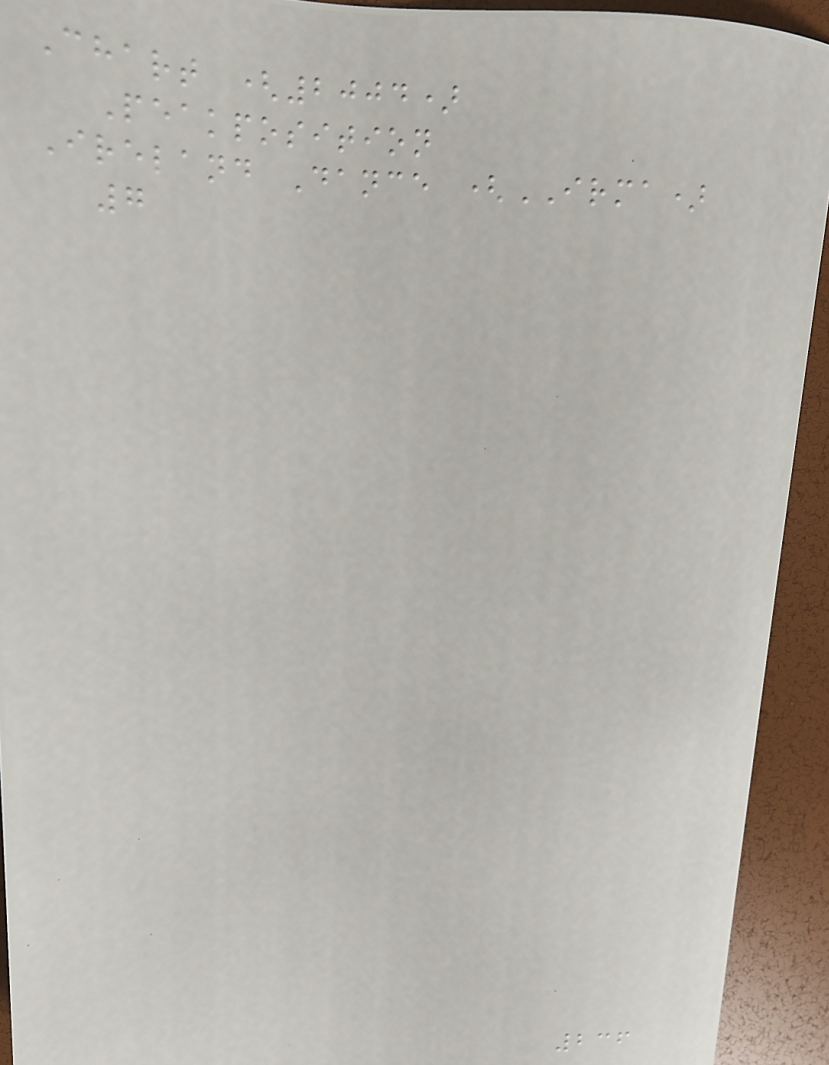Chart (2004)
Peakposition
Ireland Dance (IRMA)
7
236
